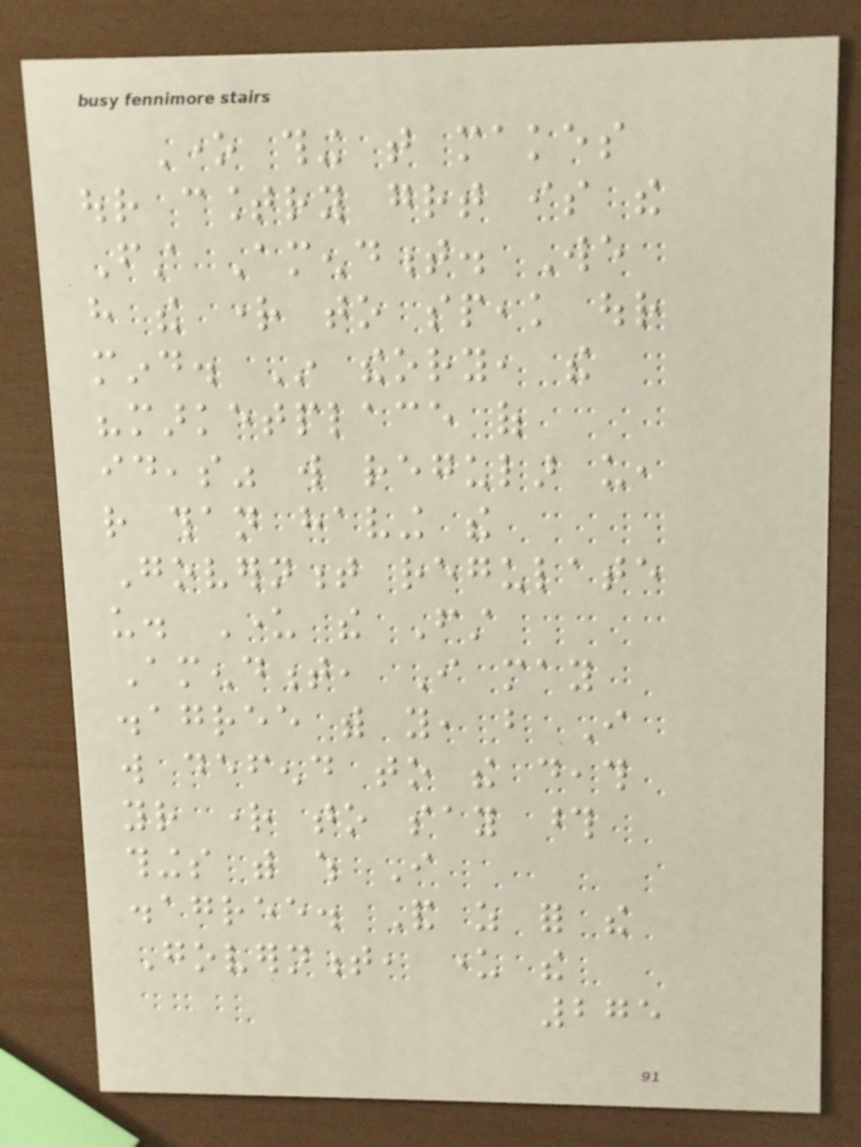One thing that makes
our country great is the
First Amendment. We
have the right to speak our
mind. In theory, the
"marketplace of
ideas" will regular us,
rather than having the
Government regulate
us. Under the First
Amendment, I may
disagree with you, but I
will defend to the death
your right to say those
things with which I
disagree. And as for the
Government, under the
275
